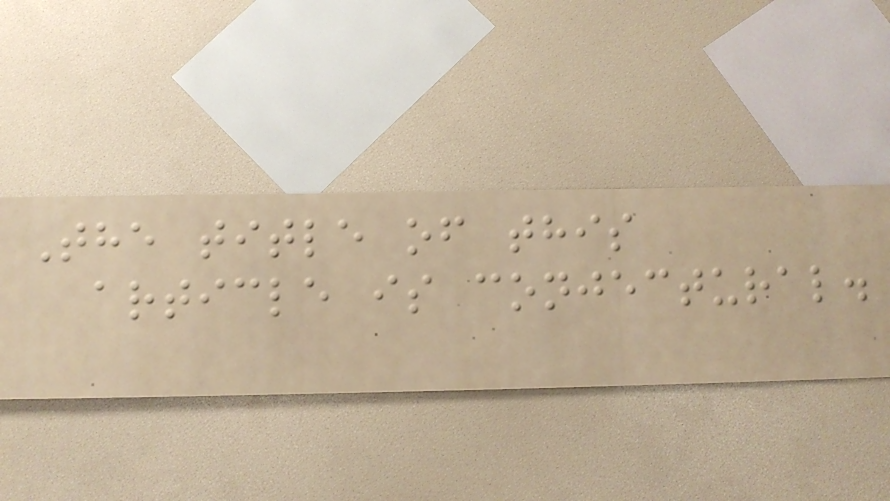The title of this
article is conjectural.
